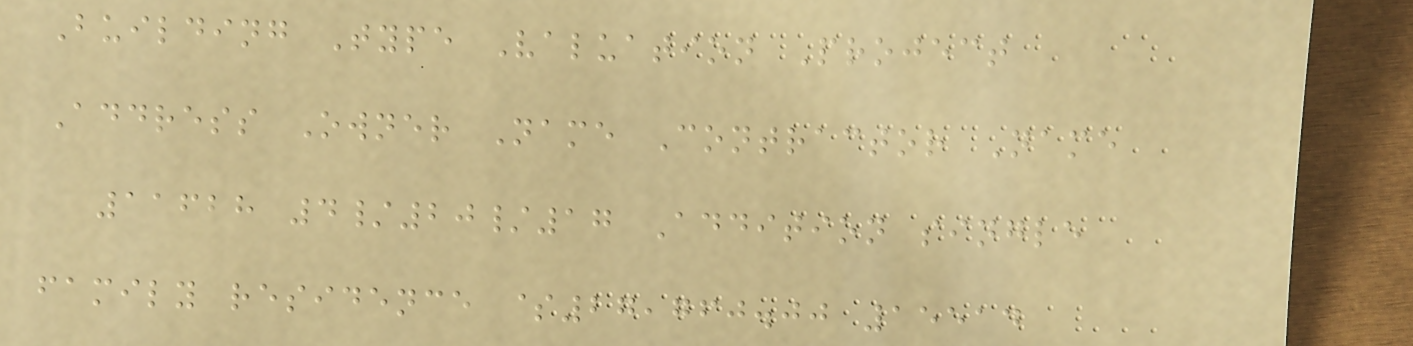Building Type Valuation Project
Address Owner Name Contractor Name
11628 4/20/17 Addition single
family residence $27,760.00 15514
